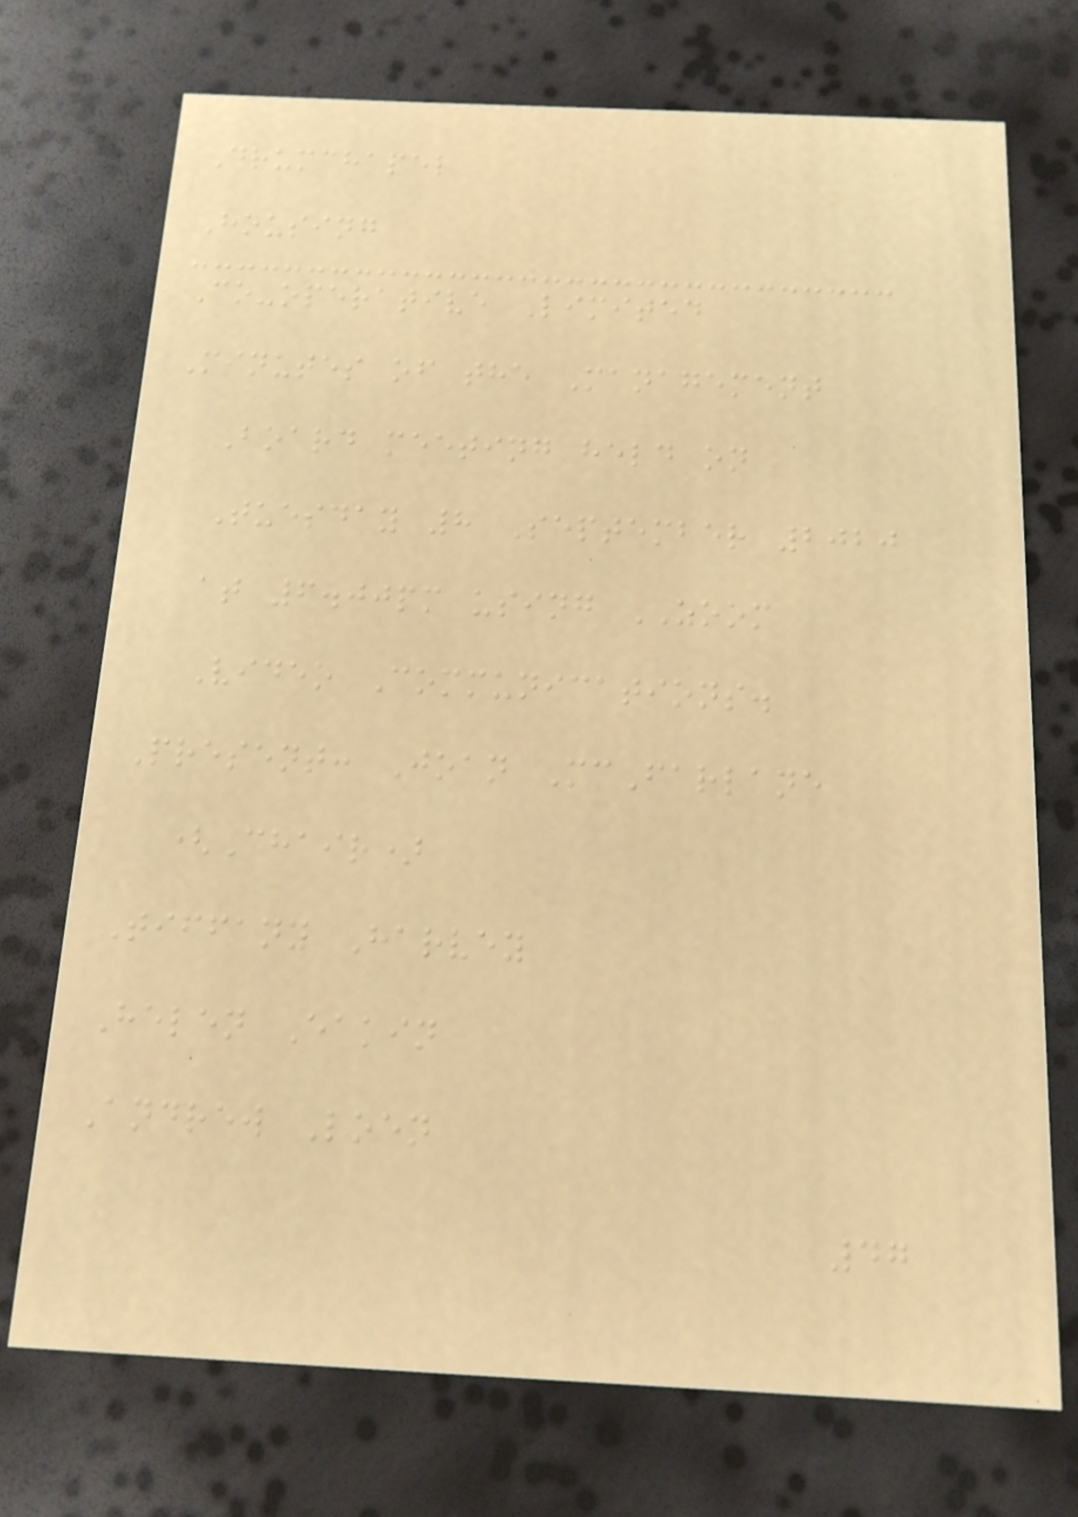Drumchapel
Housing
Co-operative Limited
Minutes of the Management
Board meeting held on
Tuesday 8 September 2020
at 6.00pm using ZOOM
Video Communications.
Present: Joan McFarlane
(Chair)
Tiffany Harvey
Helen Eakin
Andrew Loen
47
